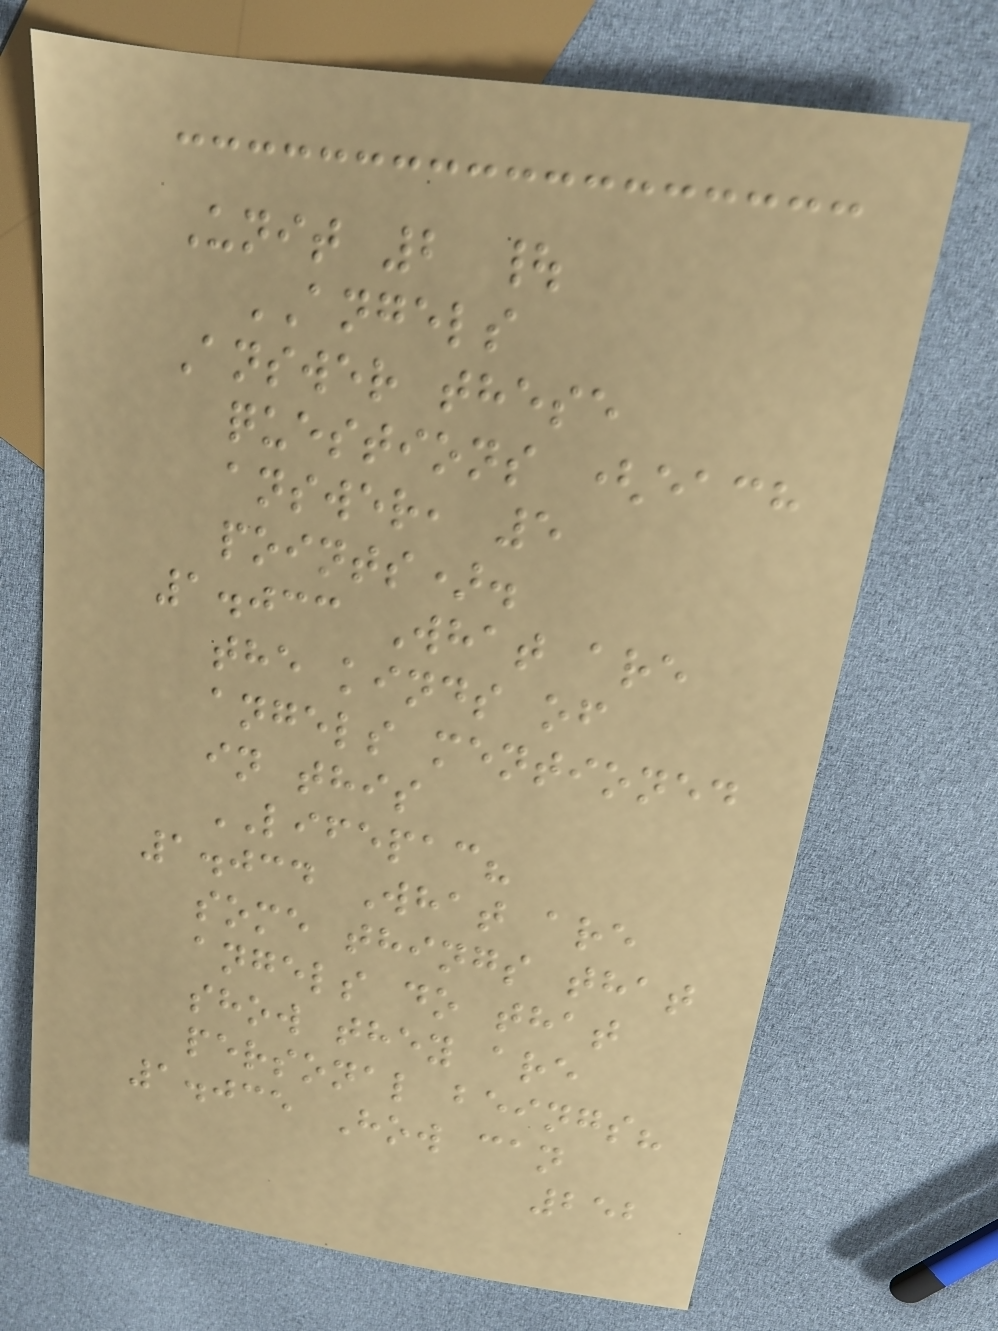Unit 2 |
ANGELS
Answer these
questions (each
answer, 5
points).
1.033 What are
the kinds of
angels mentioned
in this
LIFEPAC?
1.034 What are
some things that
angels do that
show they are
personal beings?
1.035 How can
252
